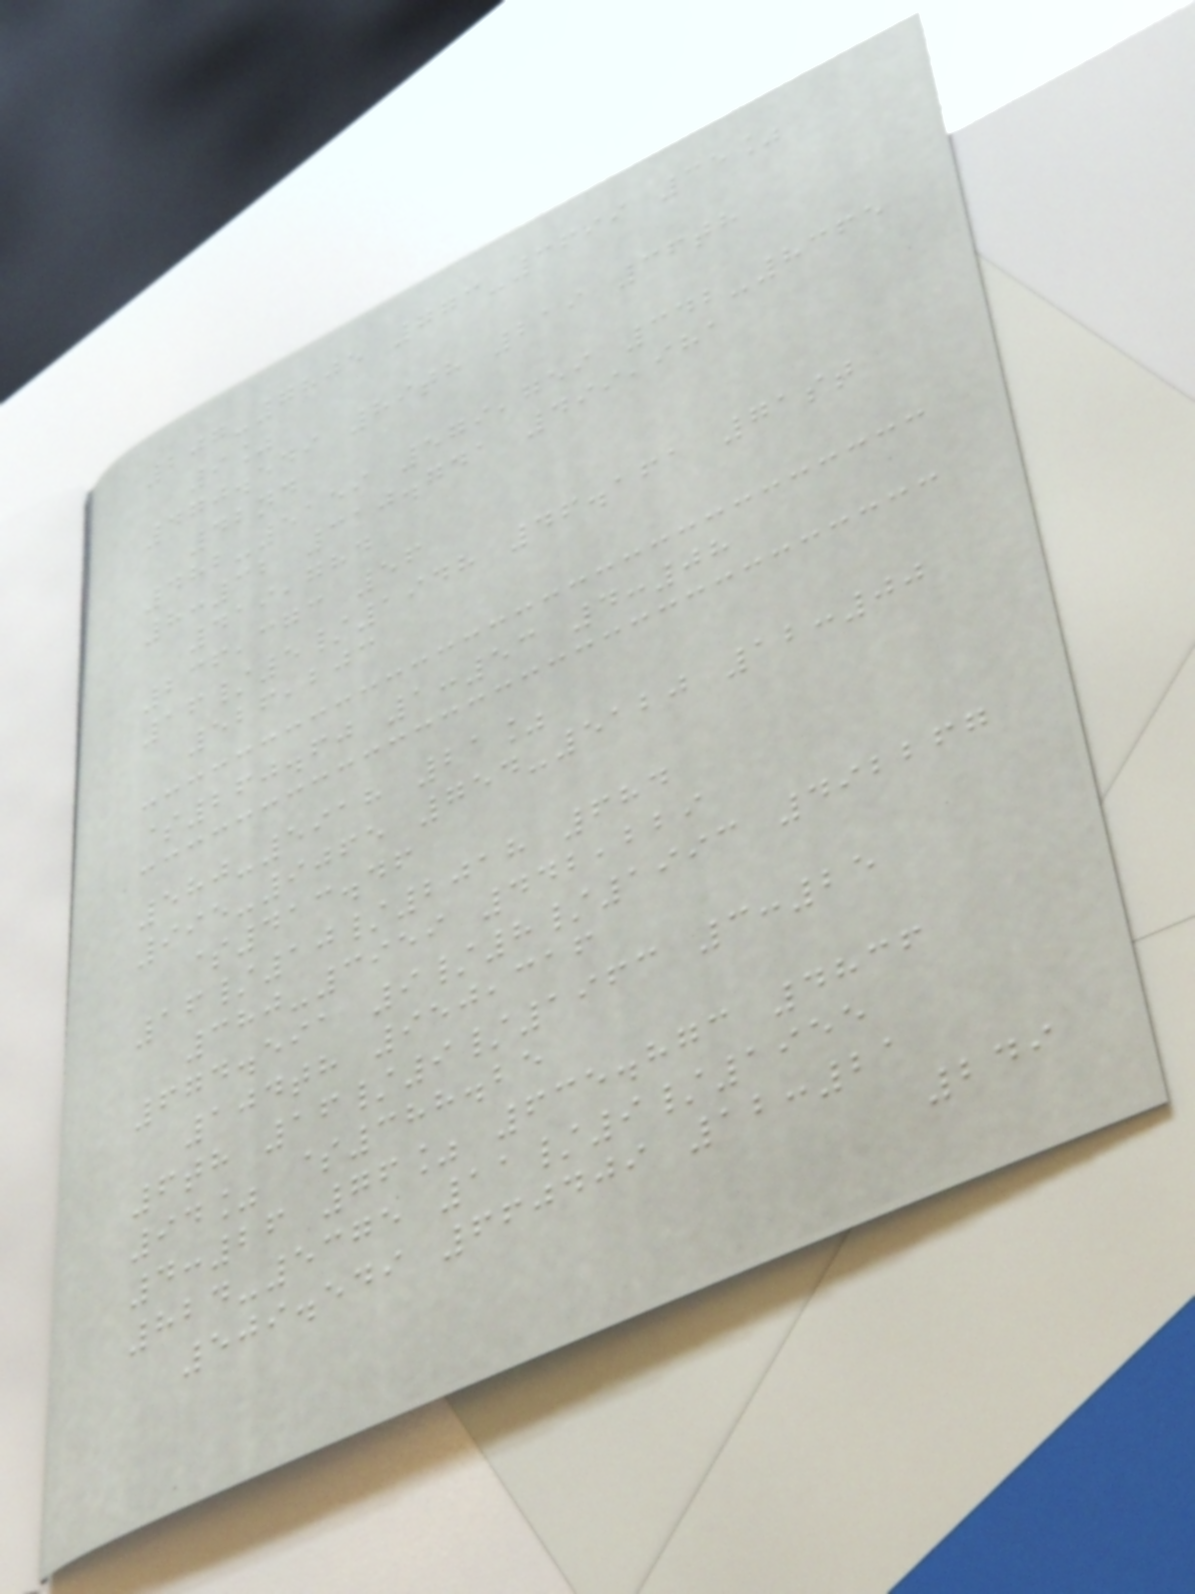207-7805 773-3699 35%
9%
470.549 89th 219 36th
42nd
482-5159 579,759 342-8365
8:32 310.741 499,981
419,784
236,373 56
16/5/1948 46.161 71st
526,203
$260.60 1:53 4:08
580-5918 21%
995-9065 754-5120 12:00
$413.46
16/10/2018 684
380-3959 442,229
674.591 9/8/1993 492267
104th 950,316
6th 16/9/1963 3:25
94% $388.25
4:26 76% 635.873 4836
824-5375 11/9/1955
509.549 660409 12:21
249
